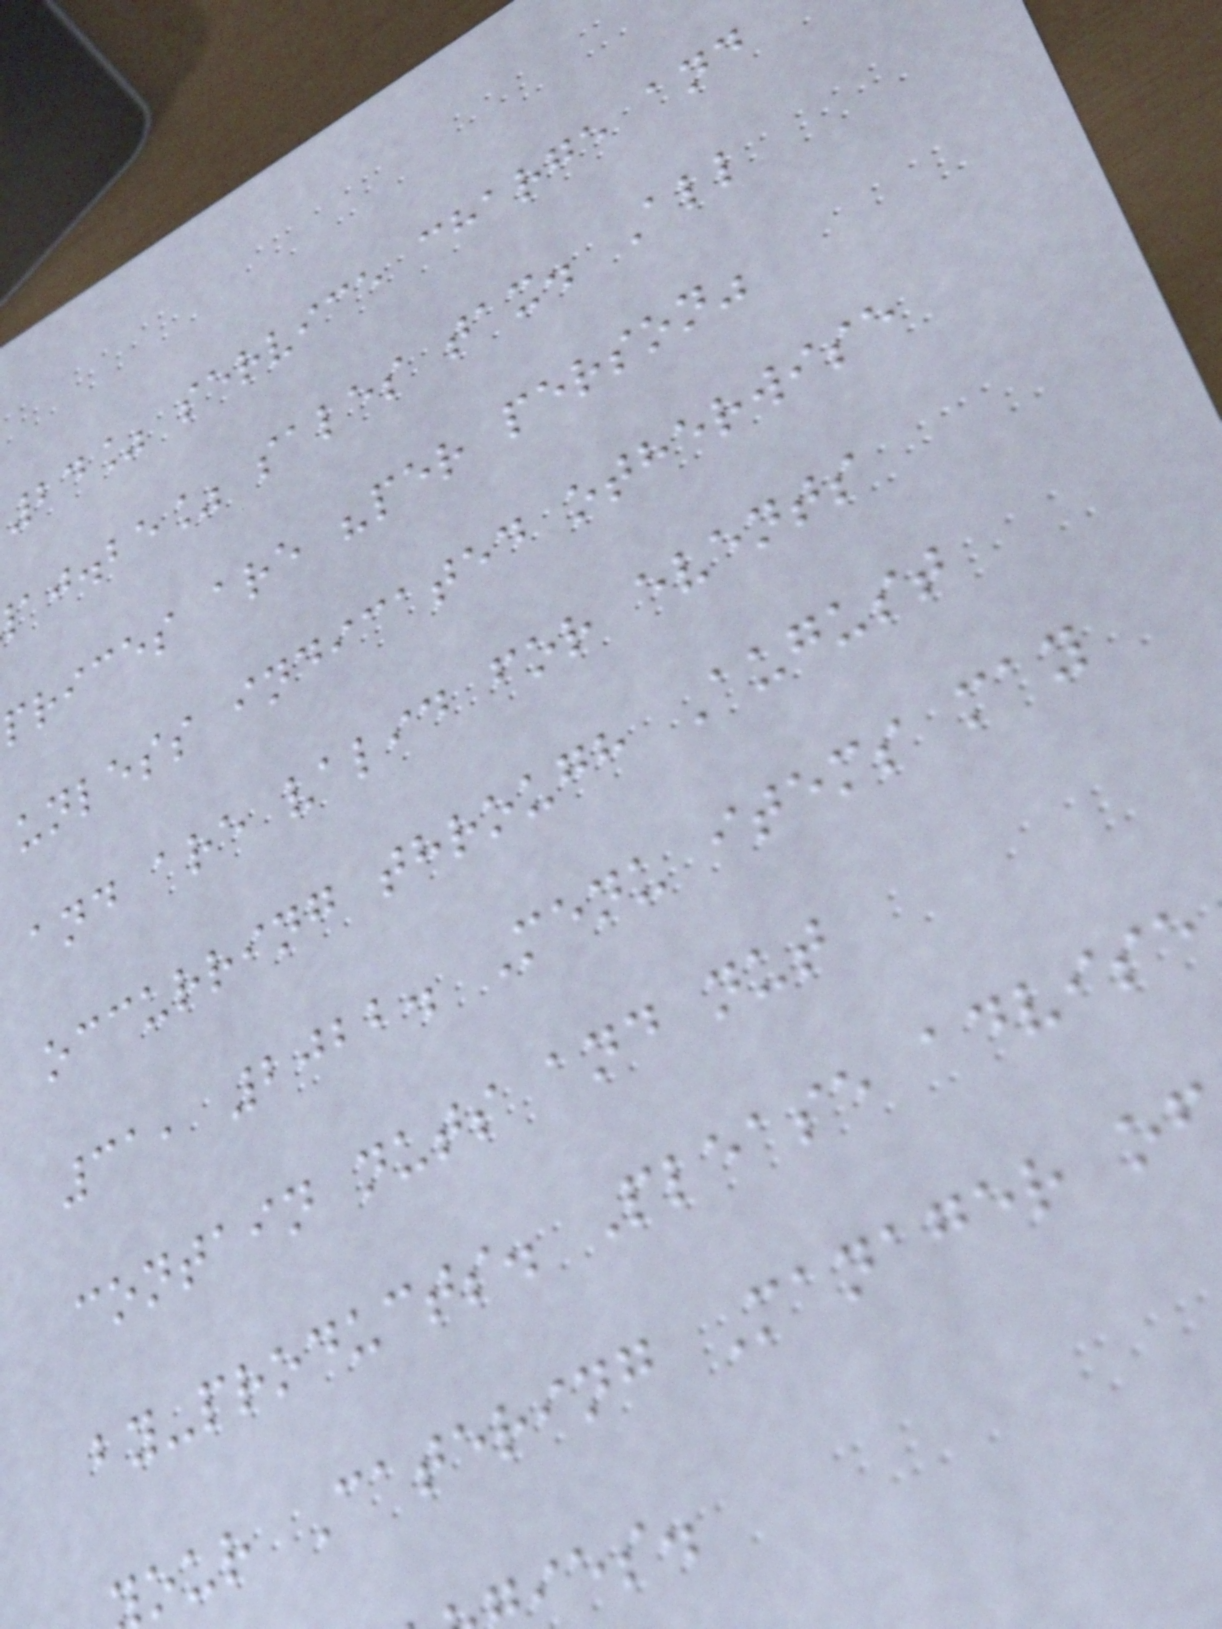24% service charge and
aj.be% sales tax. All
prices are "per person"
unless indicated otherwise
and are valid for events
occurring through August
31, 2022. Menu items may
contain nuts and nut
by-products. Please advise
our Catering Manager of
ies.
